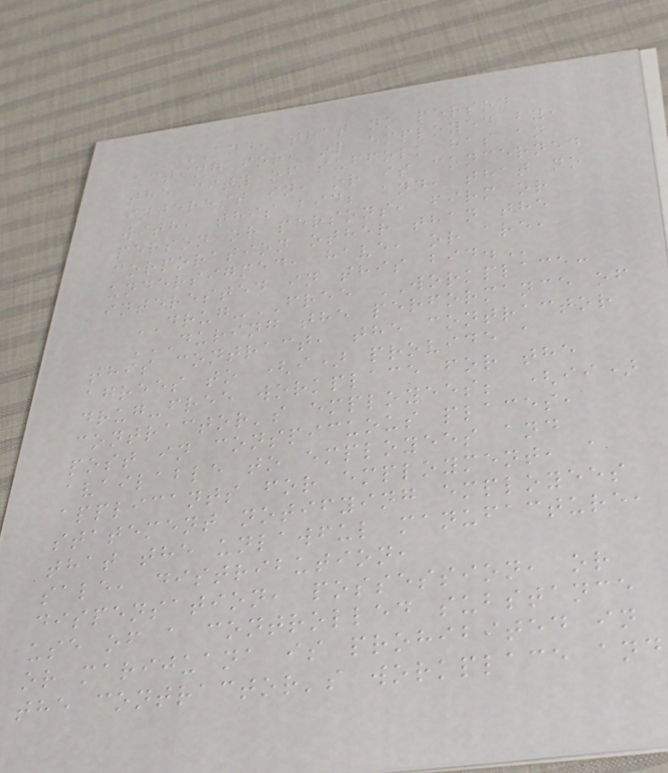AND, THAT NO PERSON
ACTING FOR, OR EMPLOYED BY,
THE CITY OF SUFFOLK HAS AN
INTEREST IN, OR IS CONCERNED
WITH, THIS BID; AND, THAT NO
PERSON OR PERSONS, FIRM OR
CORPORATION OTHER THAN THE
UNDERSIGNED, HAVE, OR ARE,
INTERESTED IN THIS BID.
DRUG-FREE WORKPLACE:
DURING THE PERFORMANCE OF
THIS CONTRACT, THE CONTRACTOR
AGREES TO (I) PROVIDE A
DRUG-FREE WORKPLACE FOR THE
CONTRACTOR'S EMPLOYEES; (II)
POST IN CONSPICUOUS PLACES,
AVAILABLE TO EMPLOYEES AND
APPLICANTS FOR EMPLOYMENT, A
STATEMENT NOTIFYING EMPLOYEES
THAT THE UNLAWFUL MANUFACTURE,
SALE, DISTRIBUTION,
DISPENSATION, POSSESSION, OR
USE OF A CONTROLLED SUBSTANCE
OR MARIJUANA IS PROHIBITED IN
THE CONTRACTOR'S WORKPLACE AND
